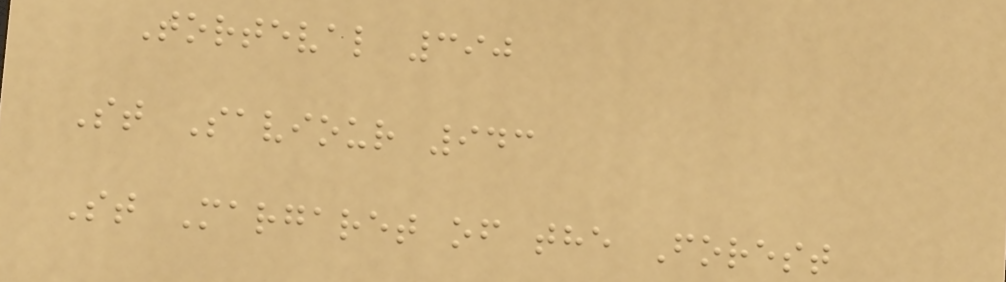Torteval 390
St Saviour 943
St Margaret of the Forest
